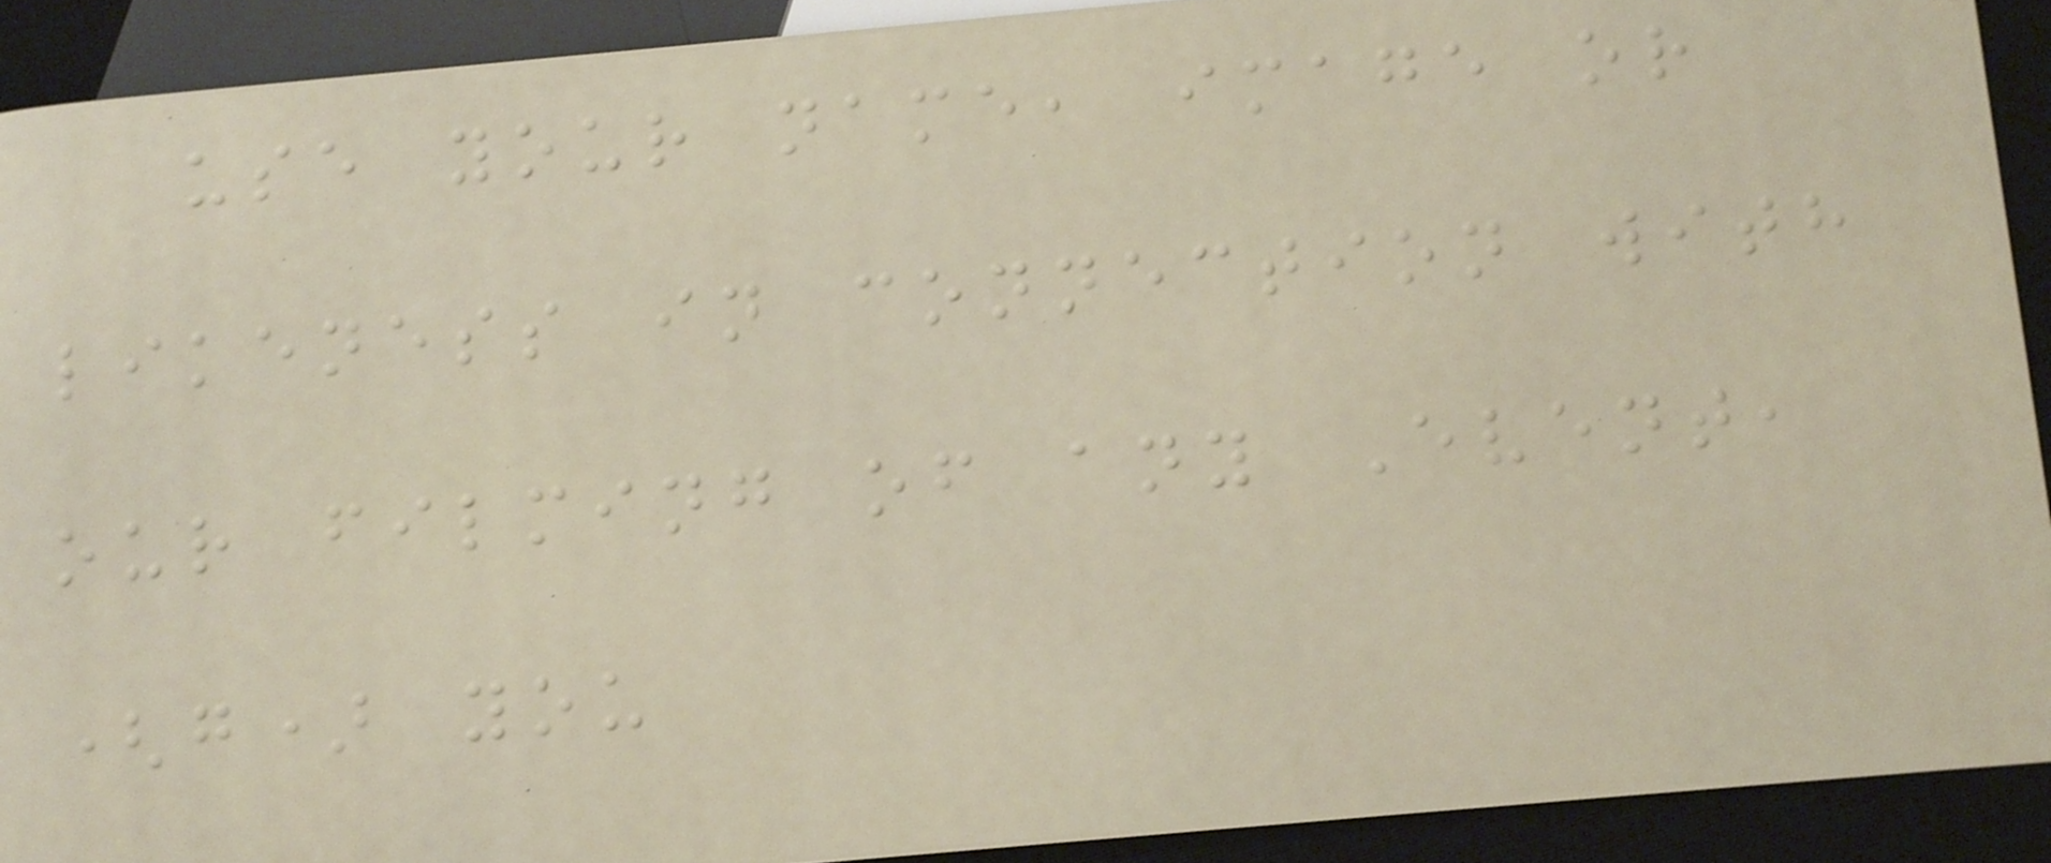use your name, image or
likeness in connection with
our filming of any Event,
(g) you
